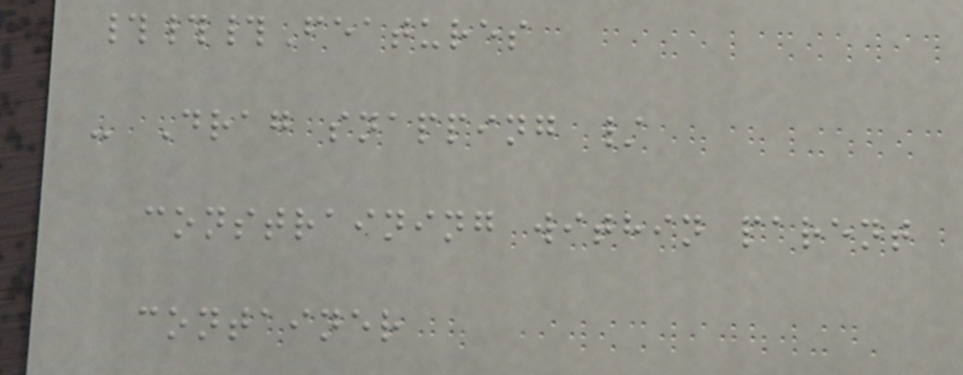###Features
- Drag snapping /
constraining within parent
container
